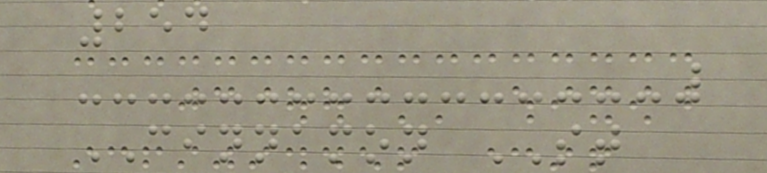254
CINNAMON ST
